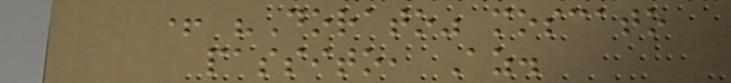+ "Dorato" moscato
passito, Az.
